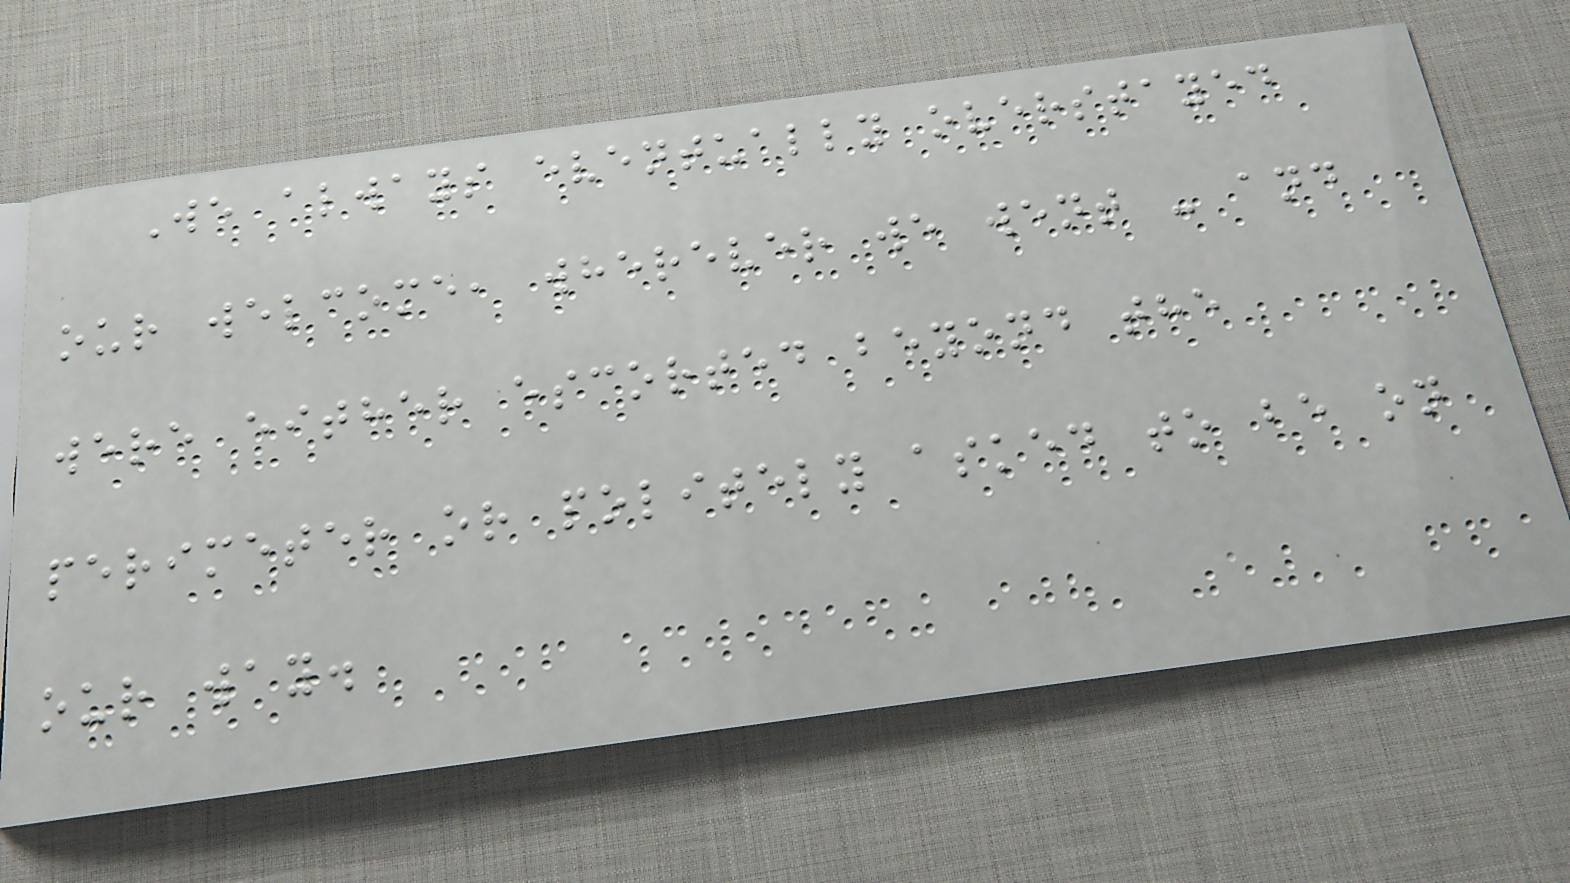We always eventually overstayed
our welcome, wherever we went - and
were either escorted beyond the
perimeter or politely asked to be on
our way.
